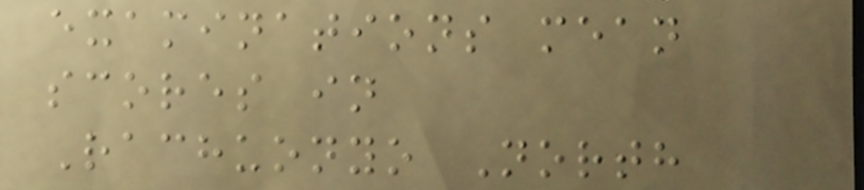examinations mean
scores in
Rachuonyo North
